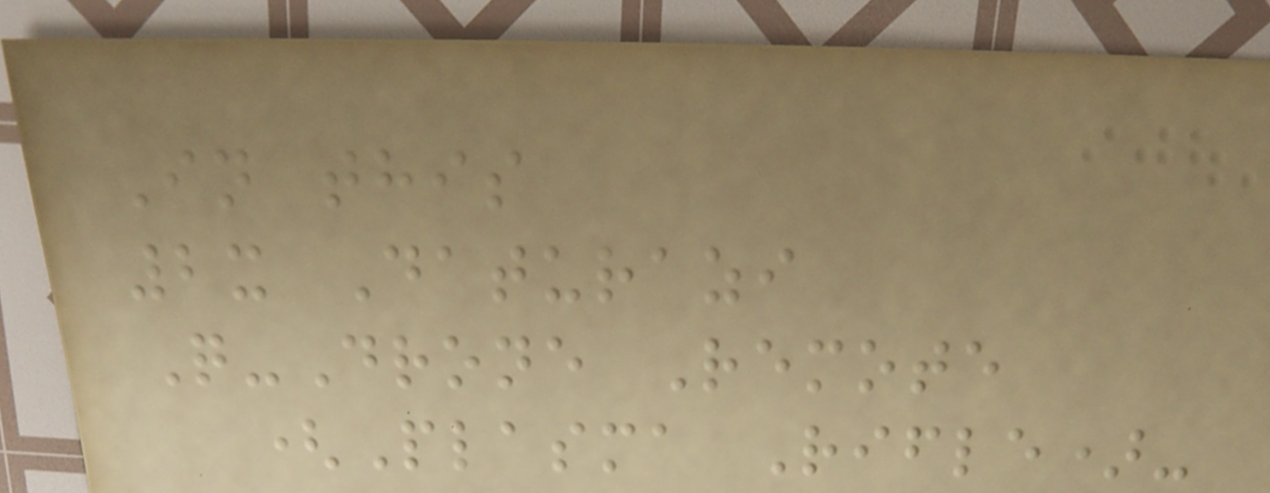In this
2x Daturazi
Q-Drone Remote
(Plasma Rifle)-
